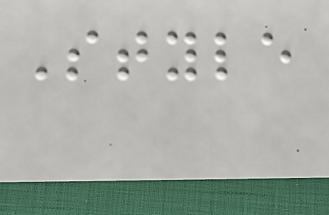Style
